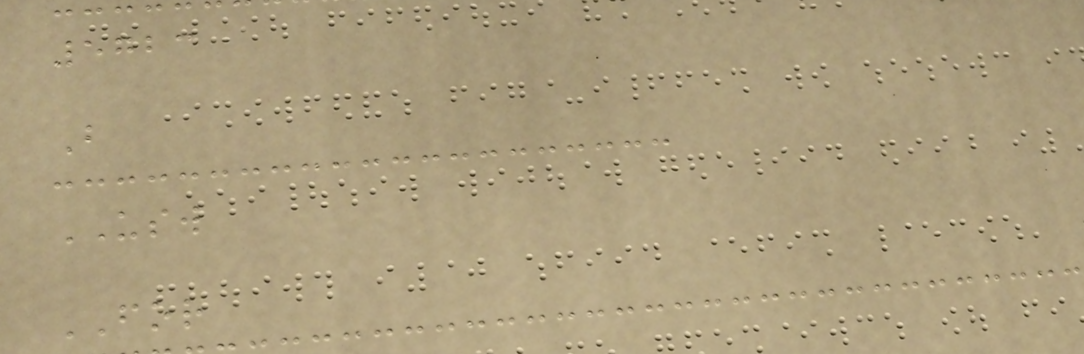5723
B
USW
FOR
